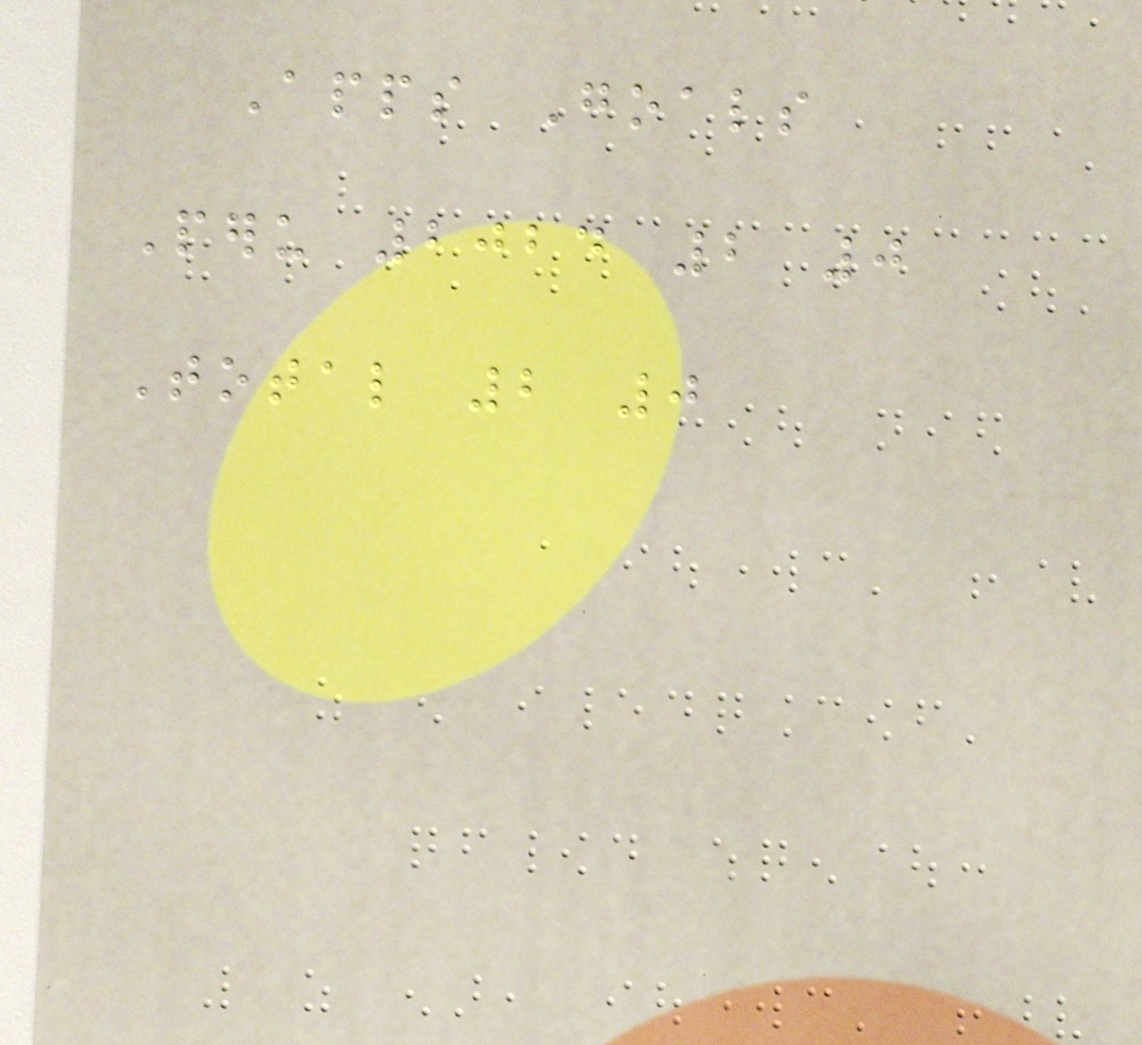Apps Goals
Peru 2024 2 0
Total 2 0
